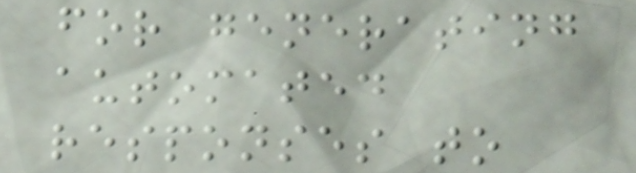for generating
automated
responses to
